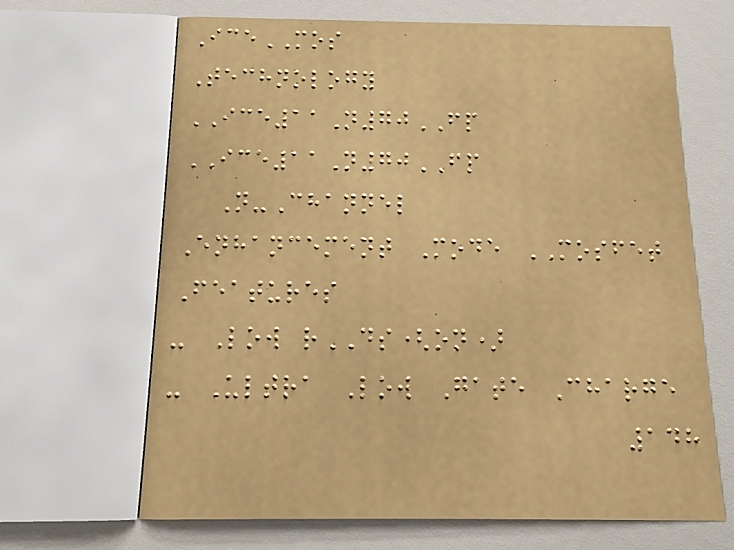IceMOS
Technology
ICE11N70FP
ICE11N70FP
N-Channel
Enhancement Mode MOSFET
Features
- Low rDS(on)
- Ultra Low Gate Charge
148
